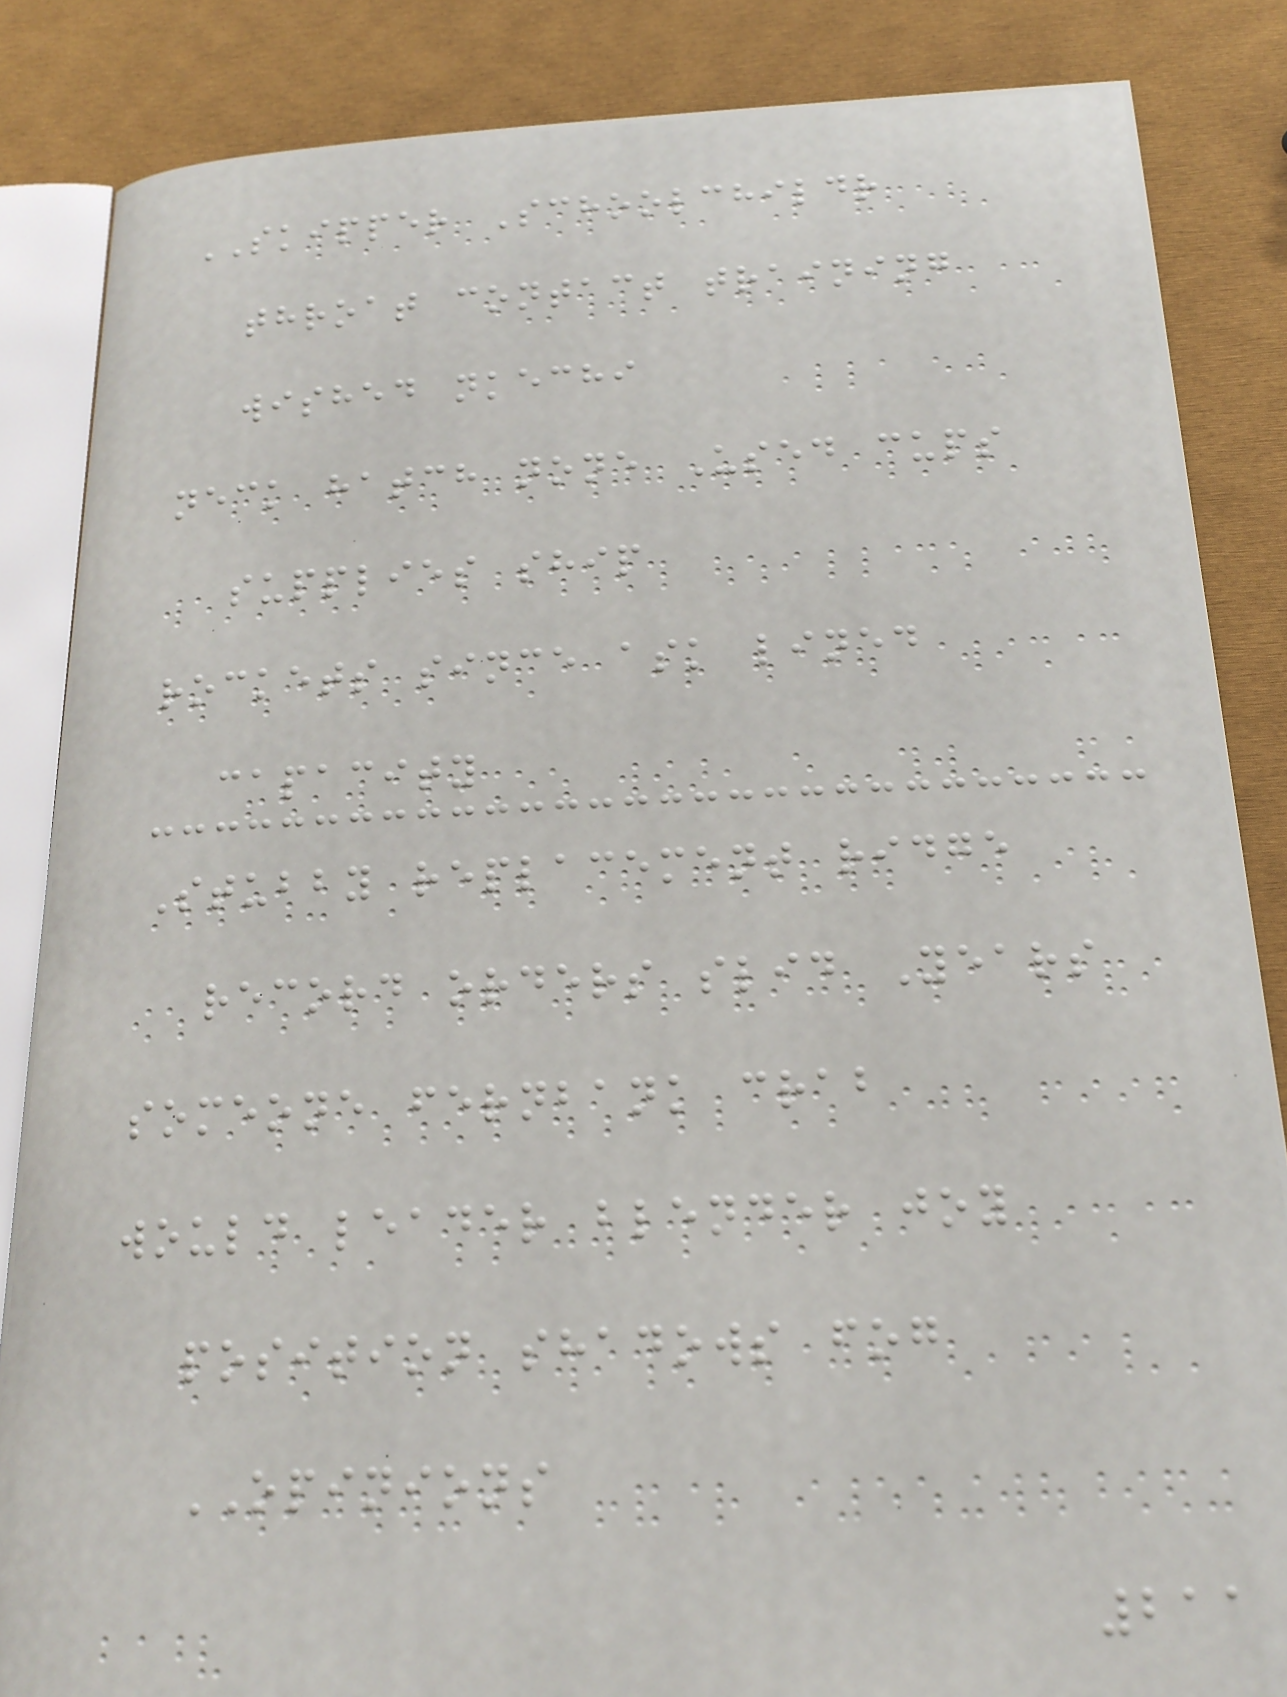SKIPPER Schoolchildr
throat contact training
wished nkechi
neck hatch none Used cups
supplies ship
rockets since ask lined
capacity
Stubby replacement ridge
record orders slid Years
someone fernbank crab
would leader blender joy
position shadows fog
OPINIONS
211
